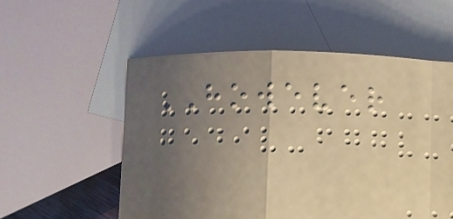HOWEVER
